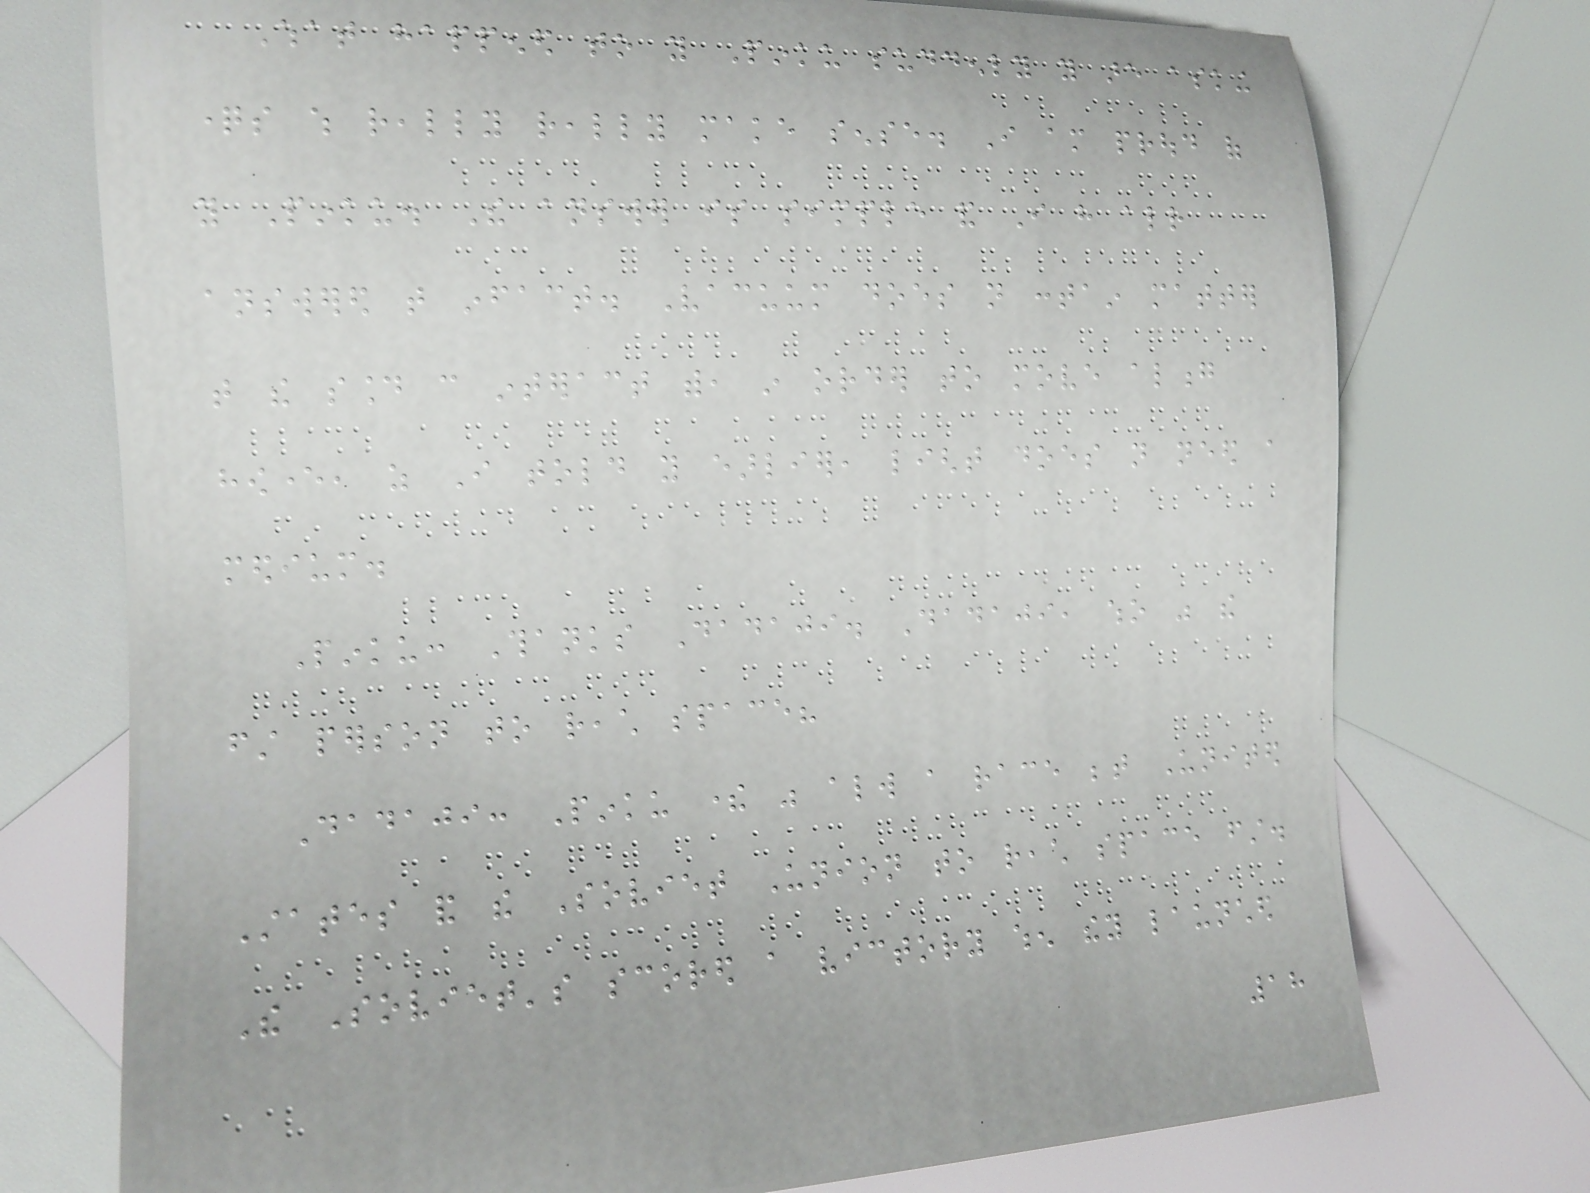What happened to you Pinku suddenly you are asking
questions which really really make sense. I am proud of
you Pinku. The answer is simple and I have already
answered that infact. Vacuum does not contain matter
that the sound can interact with, in order to move along
however, as I told you earlier, light does not need a
medium.
Pinku: Thanks Dadaji. Dadaji, who was the
first person to reach space?
Dadaji: Pinku there was always a race between United
States and the Soviet Union to reach space first.
The Soviet's scored a victory when they launched
18
